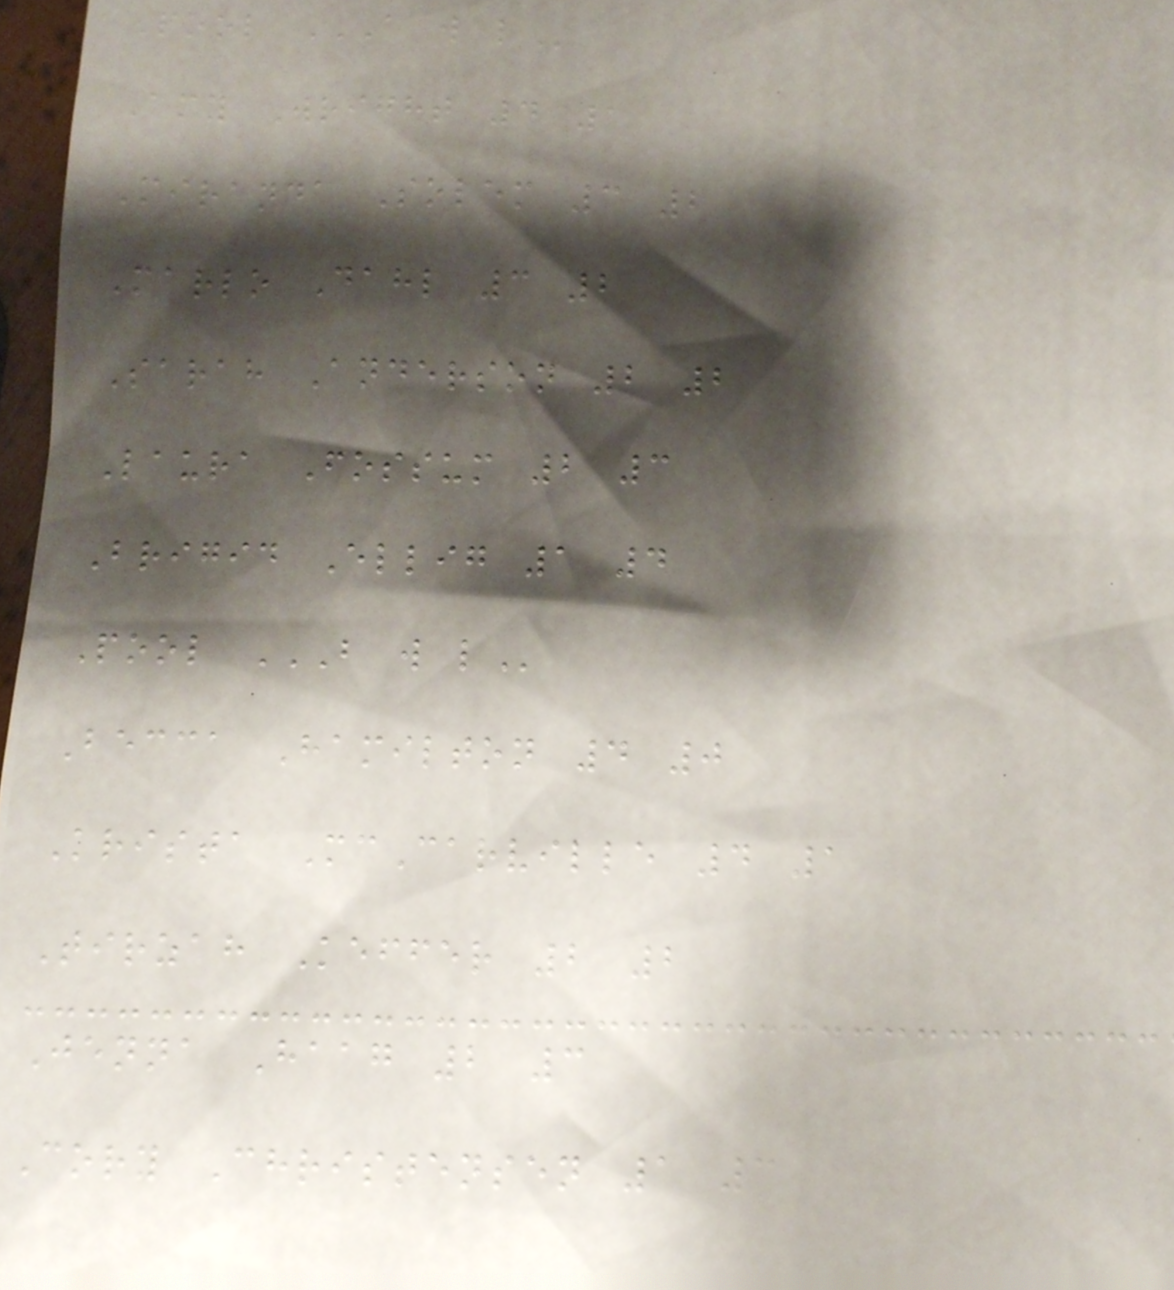Pool A W L
Amy Wright 4 1
Miranda Solem 3 2
Marlo Dahl 3 2
Sarah Anderson 2 2
Laura Fossum 2 3
Brigid Ellig 1 4
Pool B W L
Becca Hamilton 4 0
Krista McCarville 4 1
Tirzah Keffer 2 2
Jenna Haag 2 3
Cory Christensen 1 3
